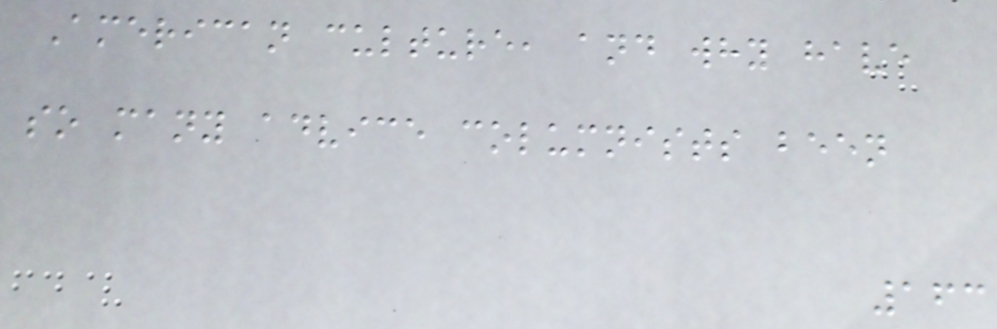American culture, and why have
so many advice columnists been
163
